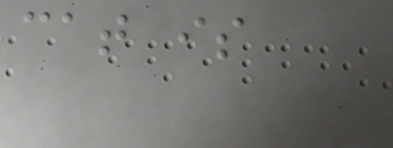cat is
